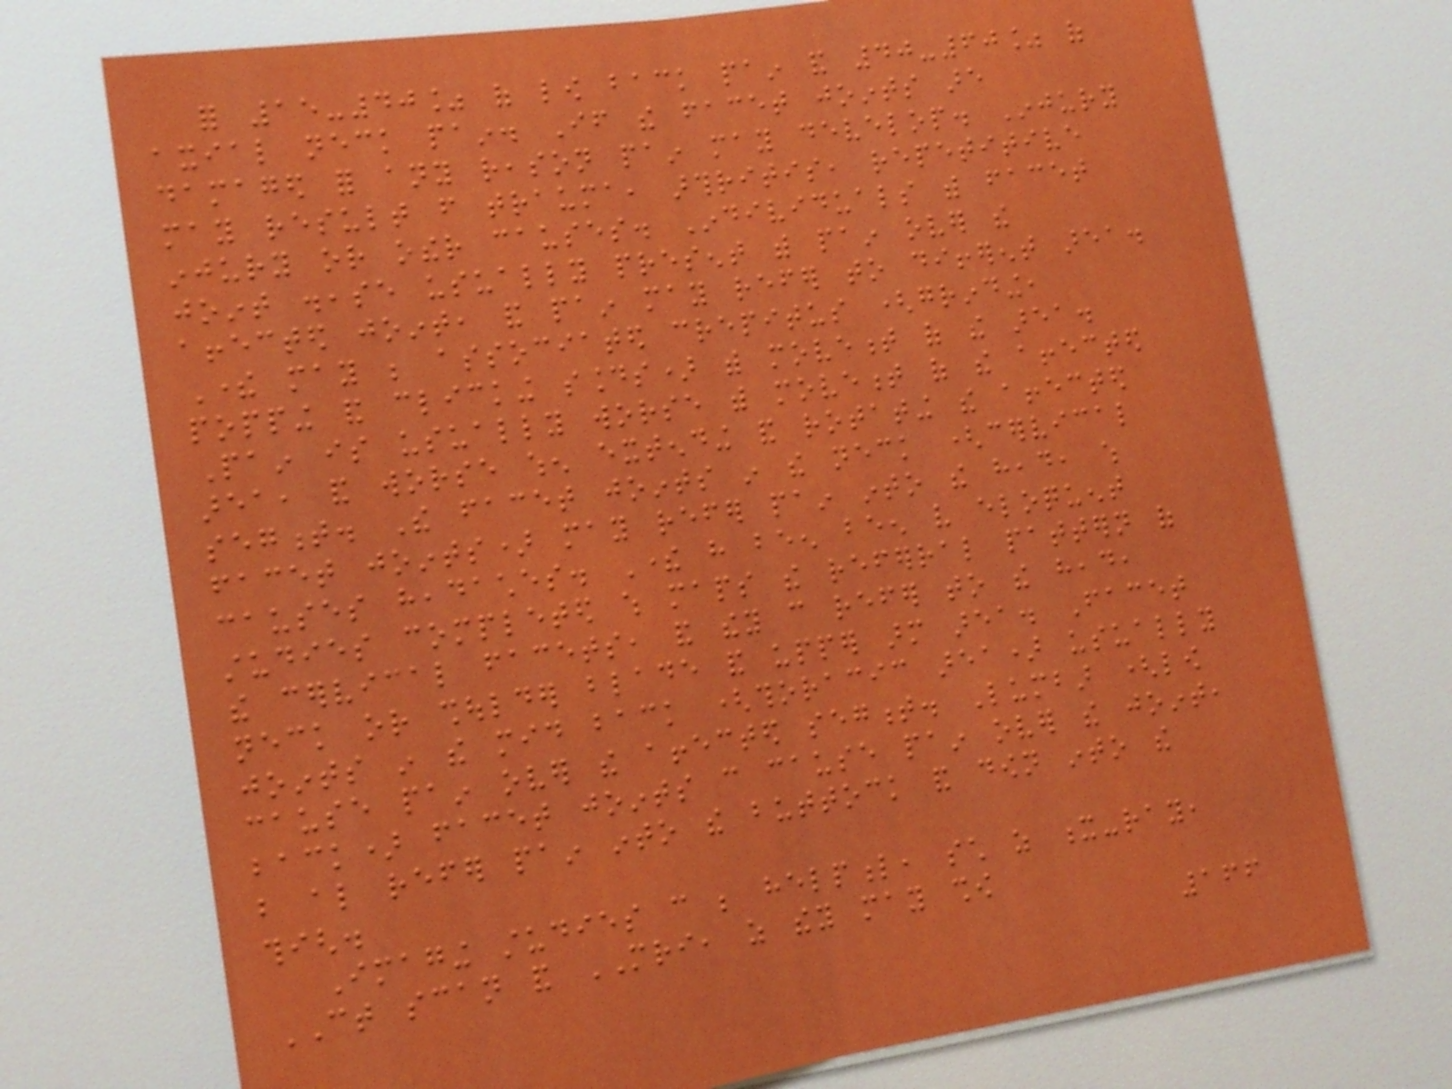for 15-40% of low back pain and 40-60% of
axial neck pain. If the facet joints are
damaged for any reason pain may develop. Injury
may result from trauma, arthritis, repetitive
injury or other causes. Individuals with facet
joint disease usually present with pain over the
affected joint, and pain may refer to different area.
There may be associated crepitus (grinding,
popping and clicking sounds) with movement of the area.
Pain is usually worse with movement of the affected
area, and worse when extending and rotating the affected
segment. The facet joints in the neck (cervical
facet joints) may refer pain into the head, which
causes headaches. There have been been very eloquent
studies completed which maps the referral pattern of
the cervical facets, and they can refer to the head,
neck or shoulder blade and upper arm area. Facet
joints in the mid back (thoracic area) usually
cause pain over the affected segment. Lumbar (low
back) facet joints can cause pain over the joint,
but also refer pain into the buttock and down into the
thigh.
Imaging studies can be helpful, such as x-ray,
CT scan and MRI, as they may show
166
